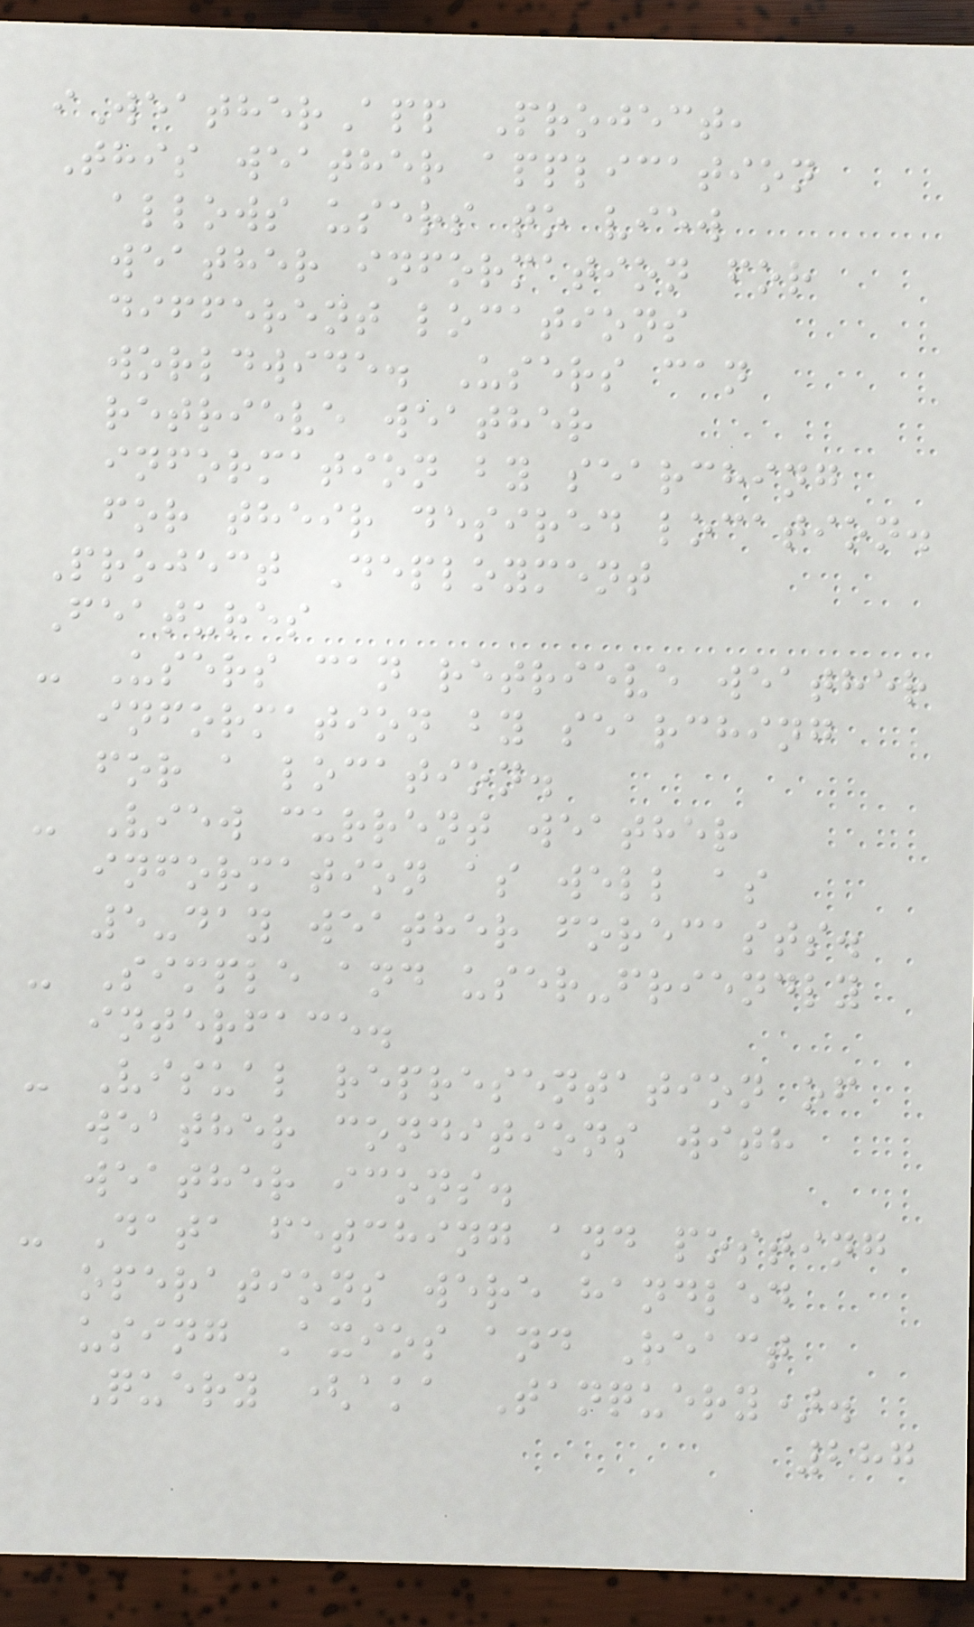iWeatherApp Project,
This weather application
allows users to view
weather information for
different locations
worldwide. Users can
retrieve weather
information by searching
for their desired location.
Project Deployment
Features
- Users can retrieve weather
information by searching
for a location.
- View current weather
information as well as
5-day weather forecasts.
- Simple and user-friendly
interface.
- Visual representation of
weather conditions with
weather icons.
- Data fetching and posting
operations were handled
using Axios and React
Query (aka Tanquery).
287
